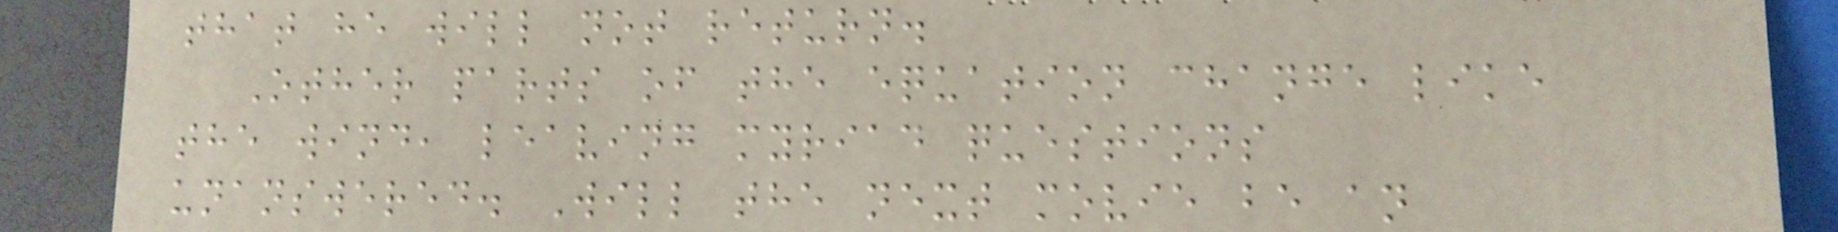that he will not return.
Other parts of the equation change like
the wind, leaving myriad questions
unanswered. Will the next movie be an
